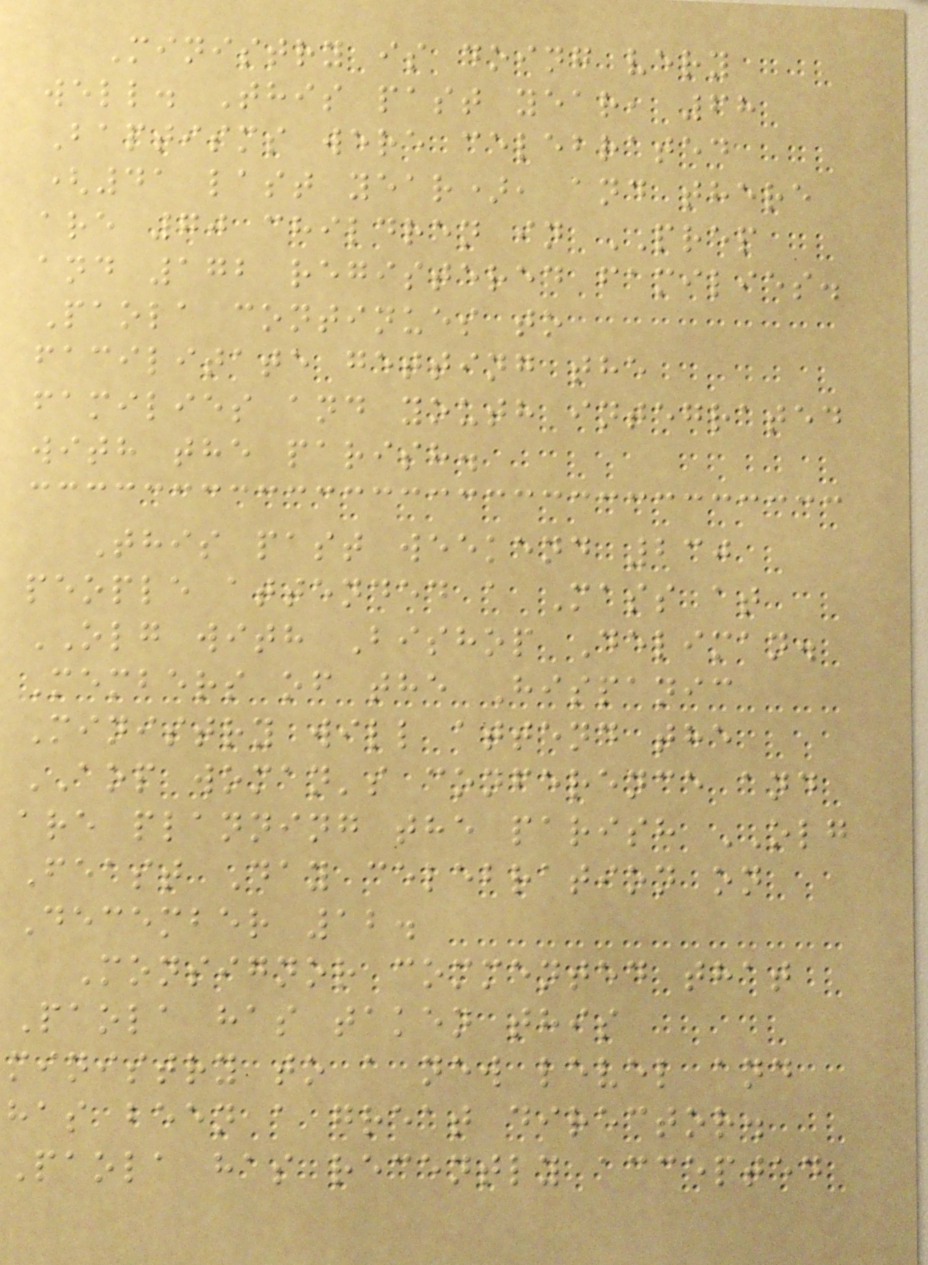Ministry is doing very
well. This past year, 68
Baptisms were celebrated
(41 last year), and there
are 70 children in PREP
and 172 registered families.
Paola continues to
facilitate getting the
families and youth integrated
with the parish.
This past weekend 230
people attended a Mass at
OLG with Bishop Deliman.
Members of the Hispanic
Ministry will attend the
AOP woman's conference and
are planning the parish OLG
Feast Day celebration on
December 12.
Monsignor commented that
Paola has taken this
ministry to a new level and
has been a great director.
Paola has recently accepted
